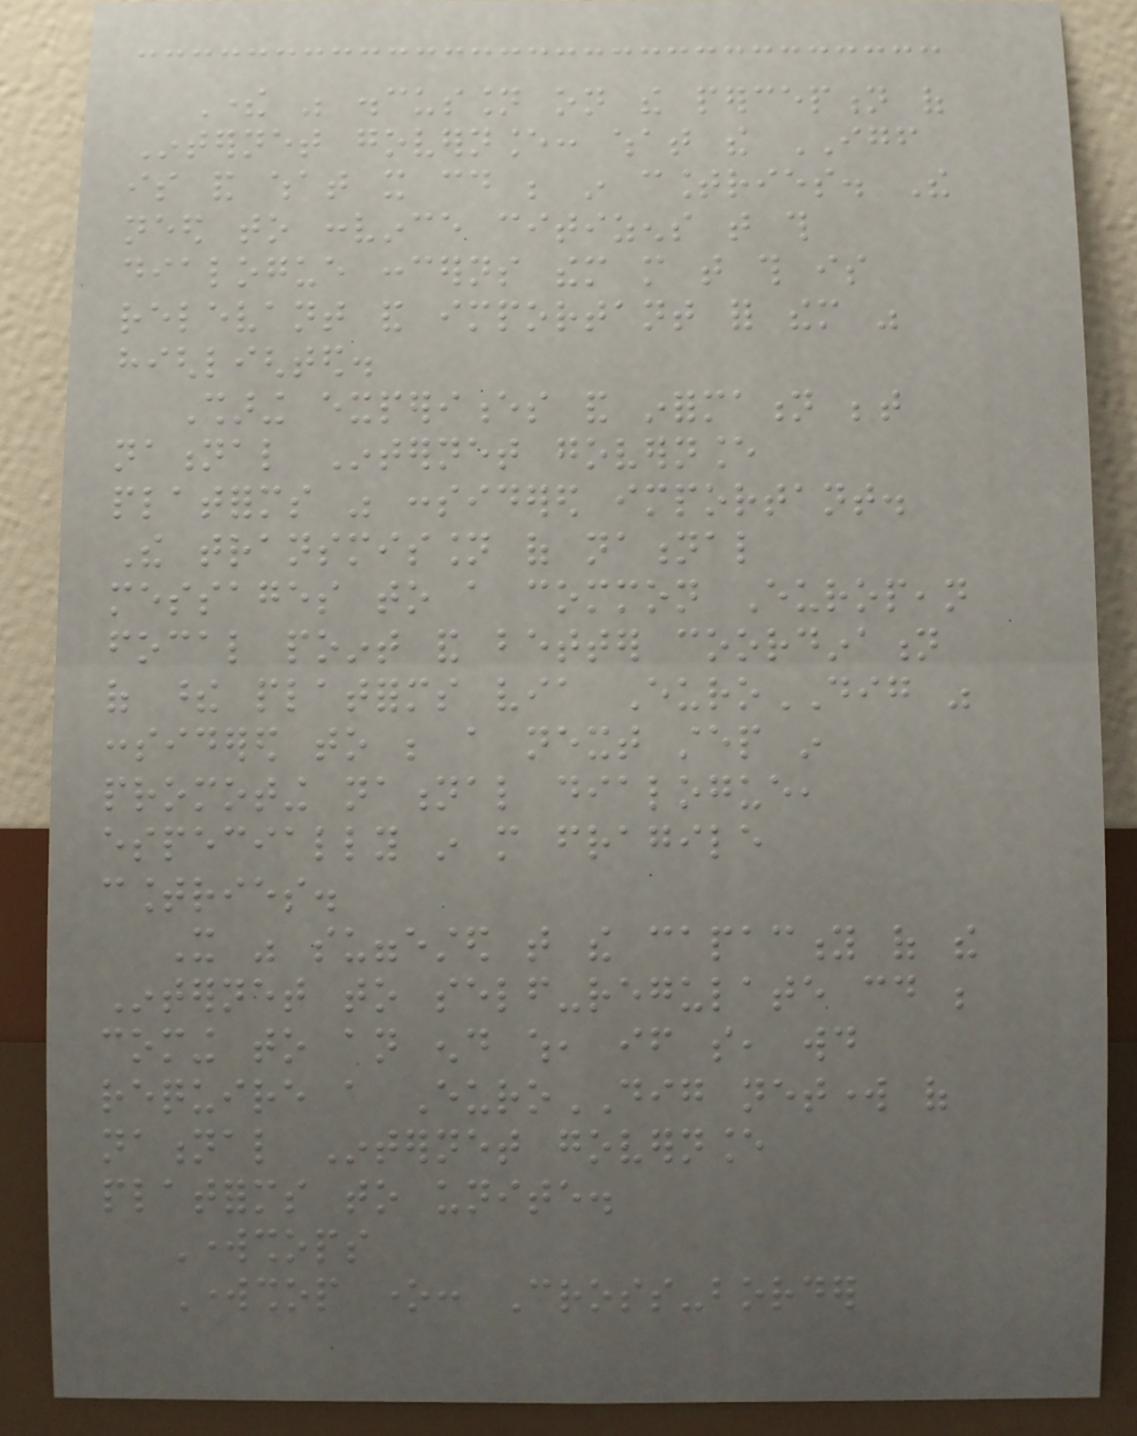There was discussion on the perception of
Internet governance: what the IGF
is and what it could be in countries. The
need to convince citizens that this
dialogue concerns them more that this is
relevant and important for them was
highlighted.
Sharing experiences and information between
national Internet governance
platforms was considered important.
The transmission of national
messages to a common European
focal point and better coordination
of these platforms via EuroDIG was
considered to be a next step in
promoting national dialogue,
especially in more fragile
countries.
It was suggested that the capacity of the
Internet to self-regulate could be
coming to an end which, if so, would
require a EuroDIG network of
national Internet governance
platforms to unite.
Workshops
Workshop one: Cross-border
